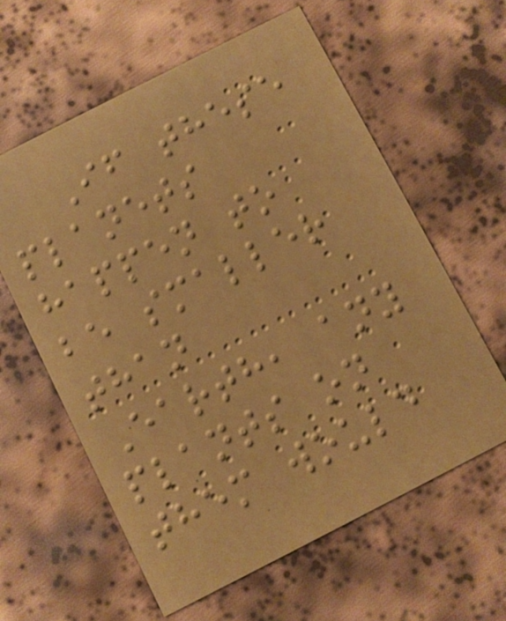If these
planets
happen to
be smaller
than
Earth, any
plants on
them would
